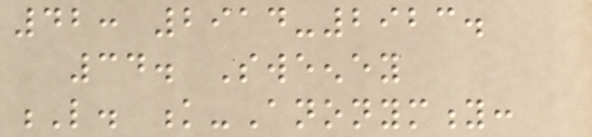42: 2914-2923.
34. Sweeney
L. k-Anonymity:
